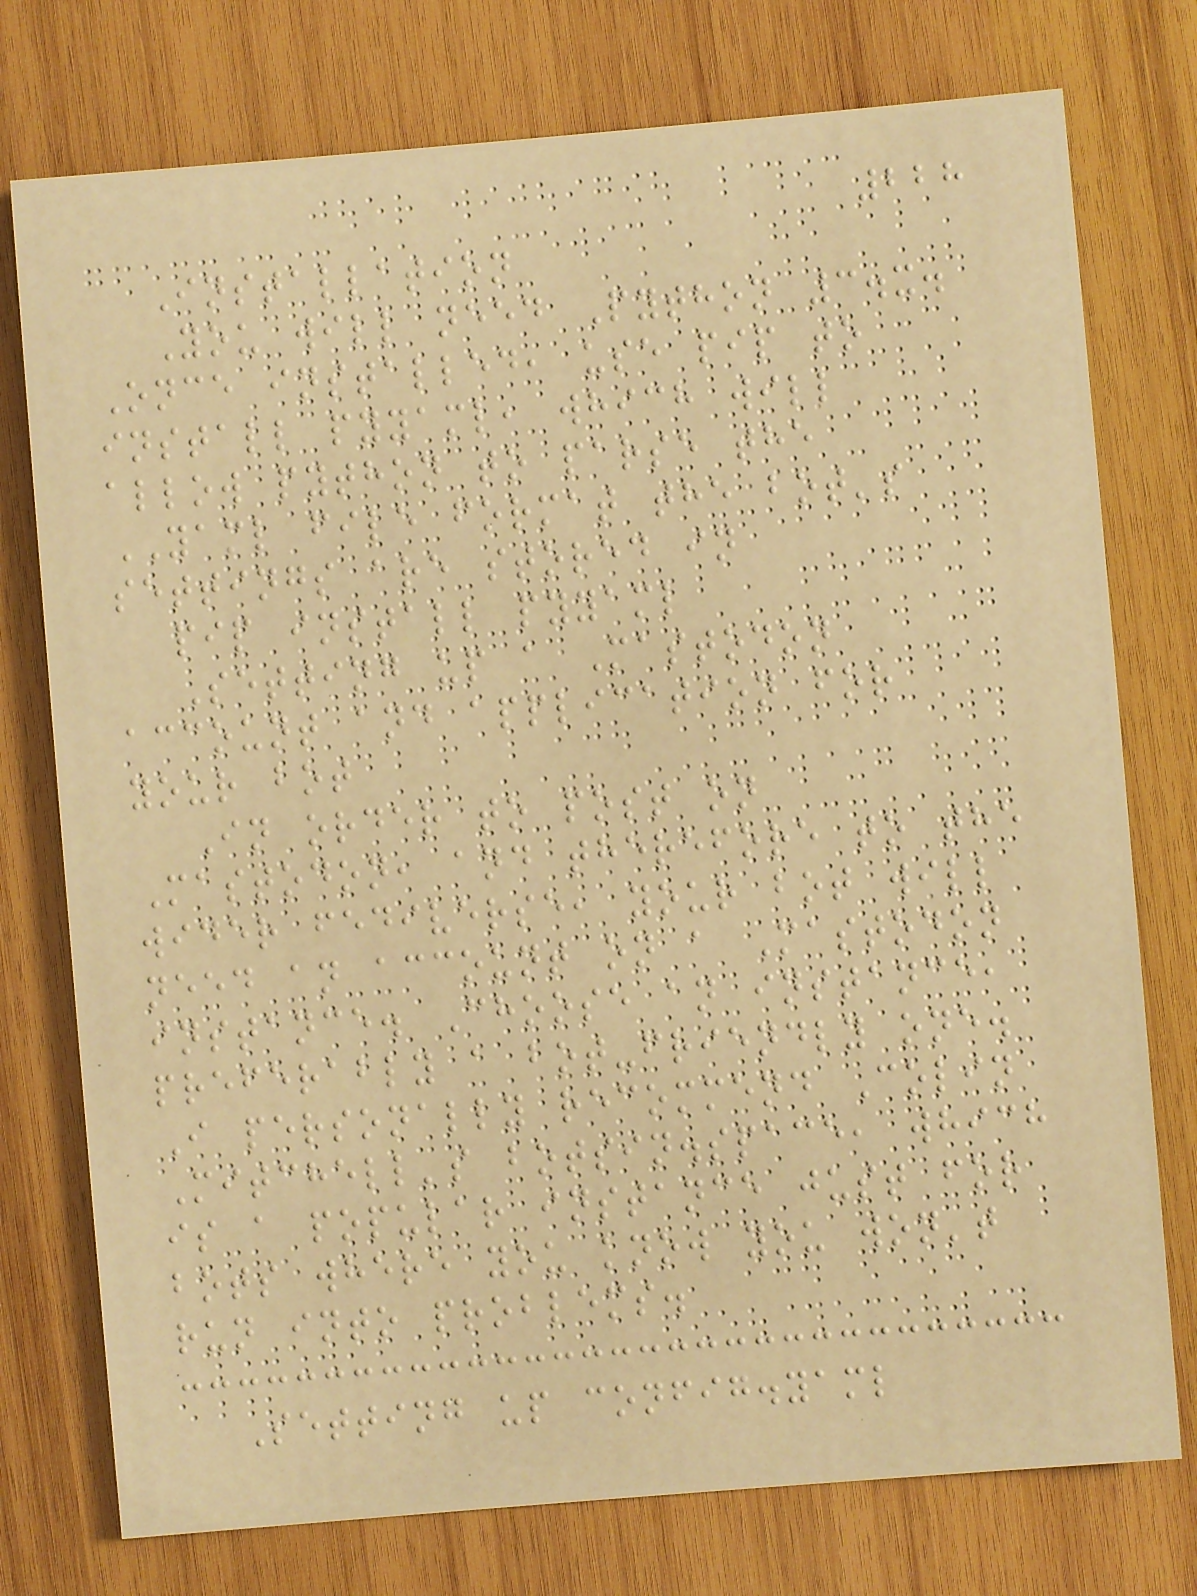228
Installation
You will need Python 3.x.
Once installed, use pip to
install pyyaml, which will
allow python to parse the
YAML file format the bot's
settings are stored in
pip install pyyaml
Setting up a Mastodon
account and application for
your bot
In order to post on
Mastodon, and therefore to the
wider fediverse, your bot will
need an account on a Mastodon
instance. Choose an instance,
preferably a bot-friendly one.
I personally recommend Colin
Mitchell's botsin.space, which
is a popular instance just for
bots where you know you won't
run into problems.
Setting up config.yaml
